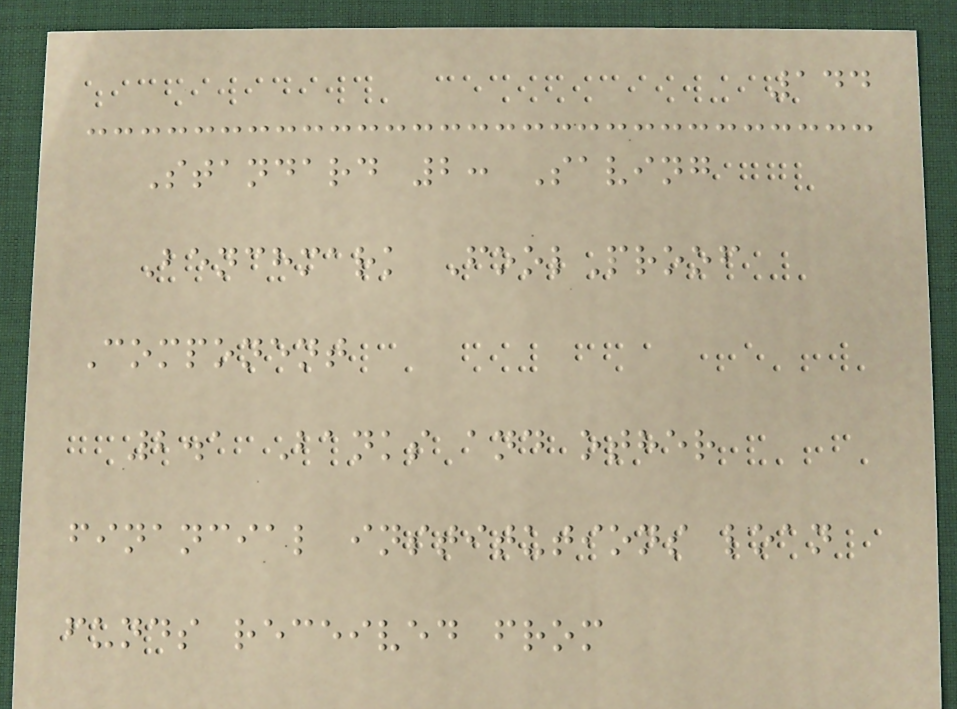144
Standard 2: Saving
Benchmark FoolProof
Component
2.1 Banks and other
financial institutions loan
funds received from
